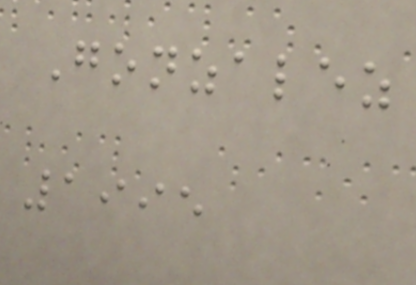Gonzalez
1995
